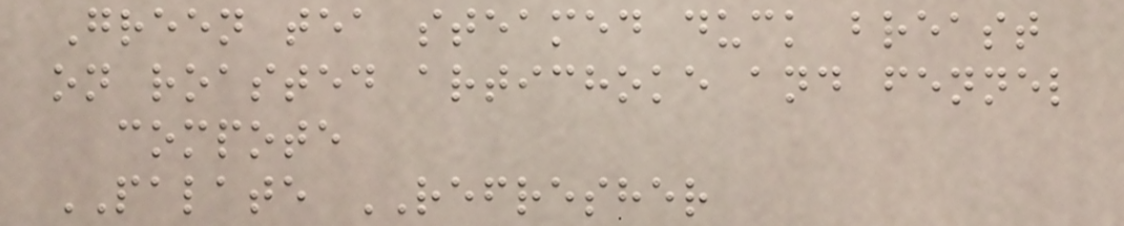Green tea steamed duck breast
on roasted artichoke and fennel
compote
PALATE REFRESHER
